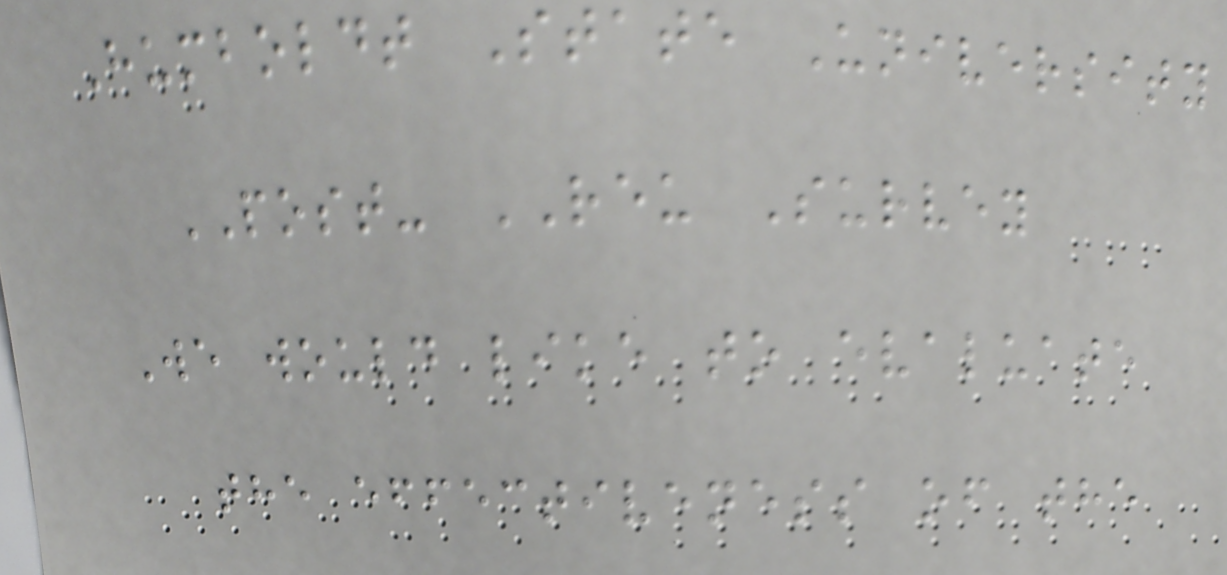Humboldt State University
POST- REU Survey
We would like to evaluate
the effectiveness of the
